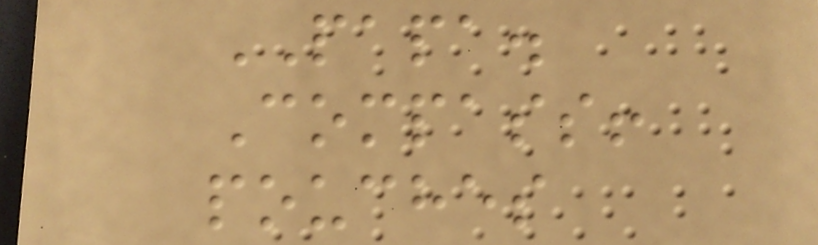PAPA.
Compass!
pouches
